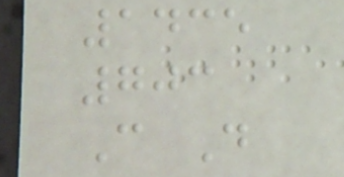1435
703
C D
